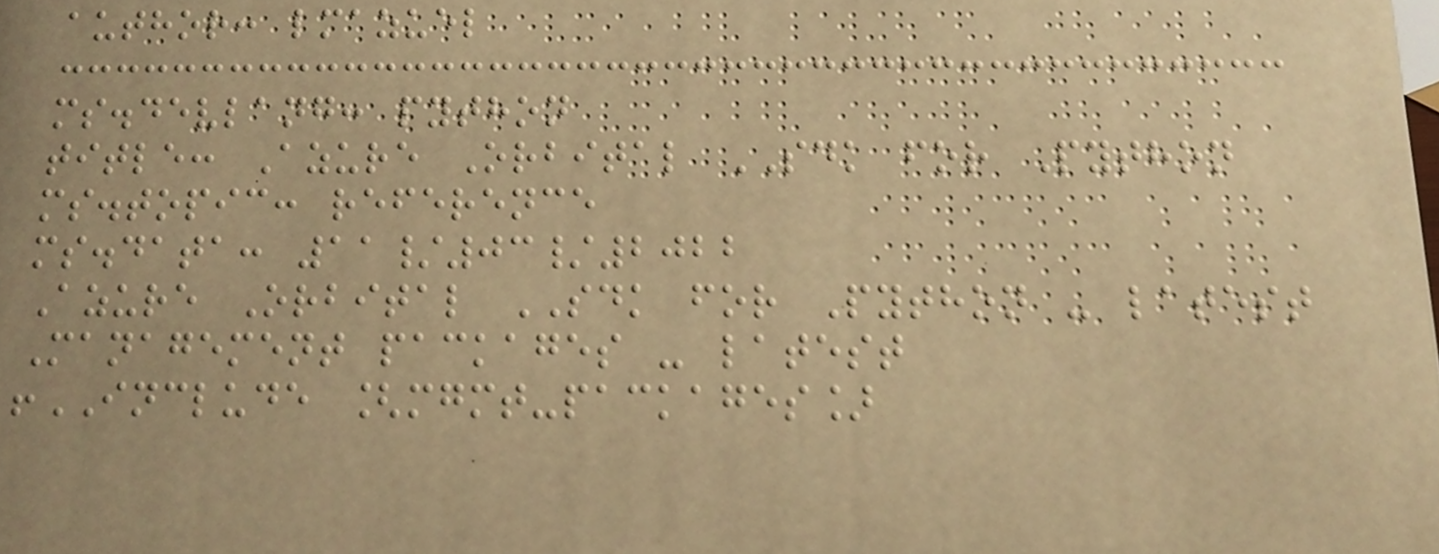author: lmazuel
ms.devlang: python
title: Azure Orbital SDK for Python
ms.topic: reference
ms.data: 11/03/2022
Azure Orbital SDK for Python - latest
Management packages - latest
!INCLUDE [mgmt-packages]
